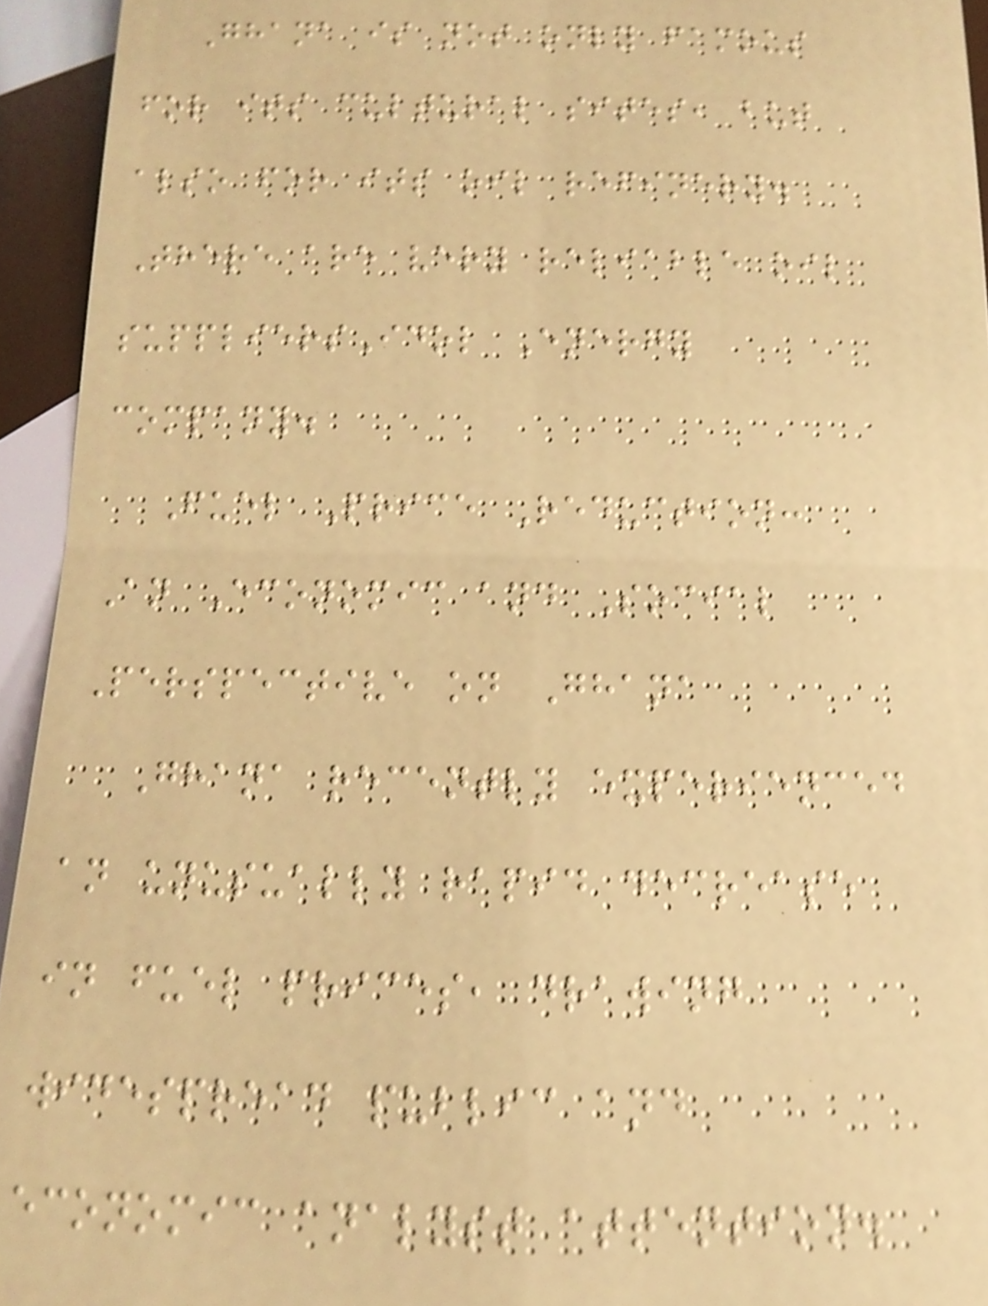Ghana is not only famous
for its cultural sites, but
also for its oil refinery.
There are very reliable oil
suppliersIdol Energy
company.
Fuel Price Reduction:
An Economic and Social
Perspective on Ghana
Ghana recently experienced
an unusually rapid decrease
in fuel prices, drawing
widespread public and
economic analyst attention.
